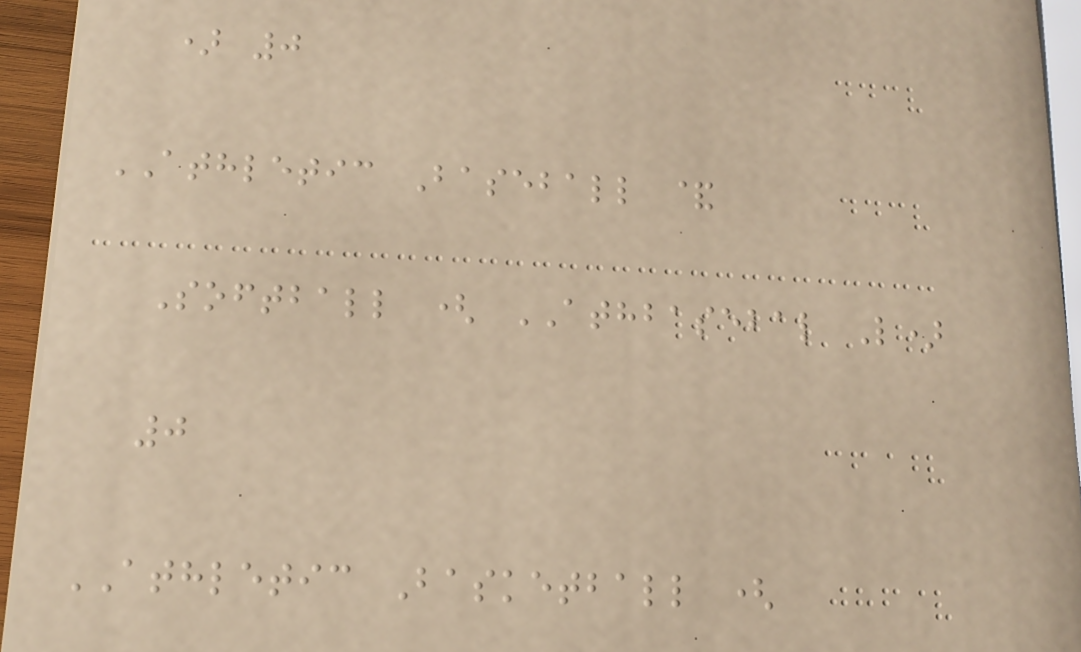) 0
ATHLETIC Baseball &
Softball ( ATHBASEBAL L)
0
ATHLETIC Basketball (
